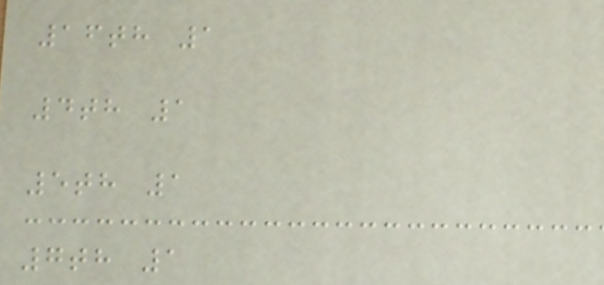16th 1
4th 1
5th 1
7th 1
